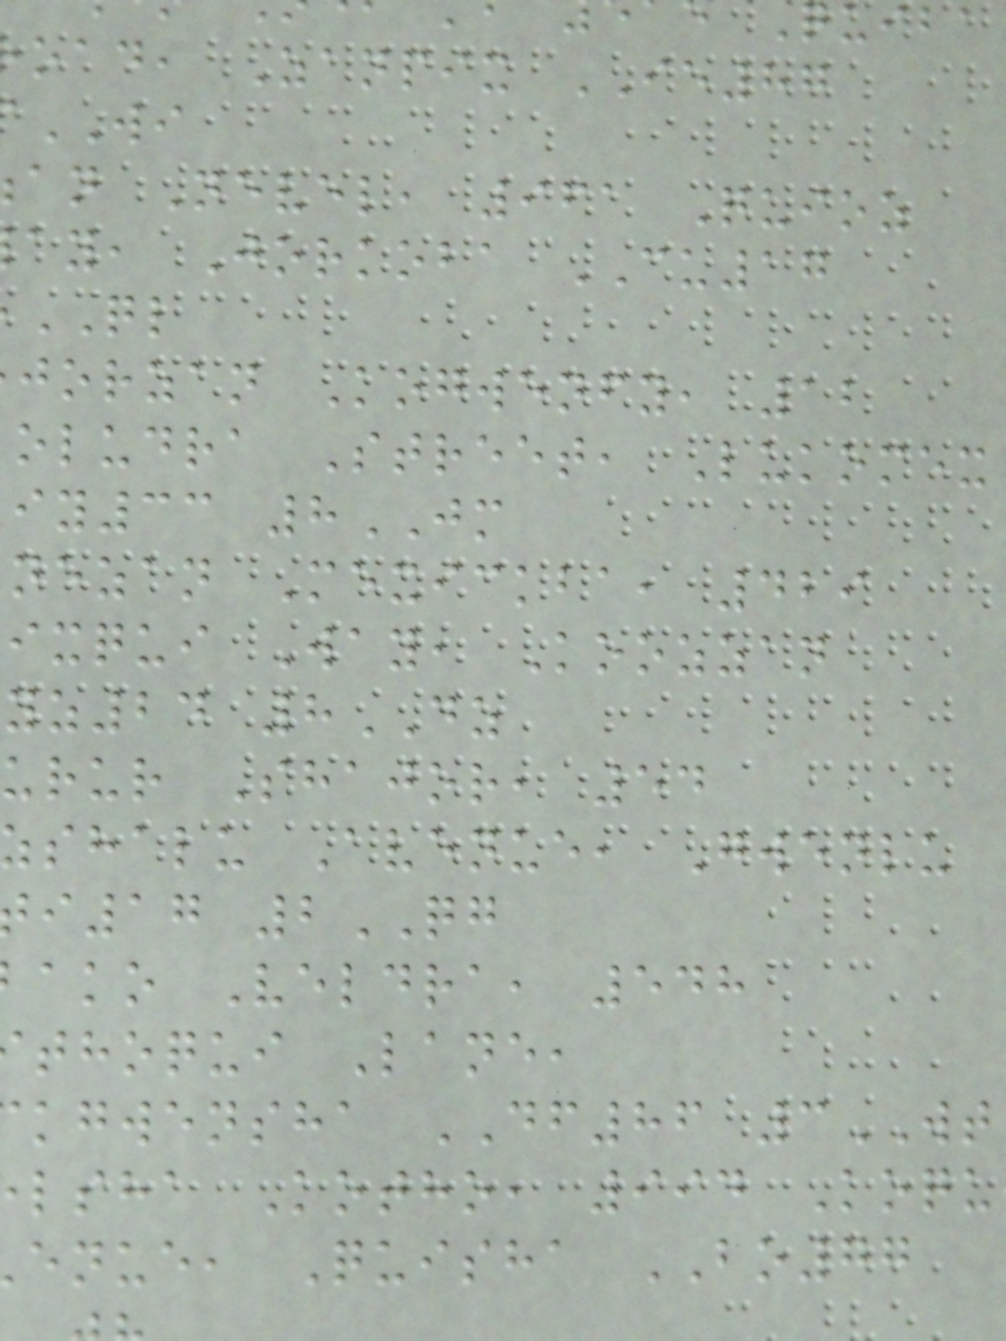oad, Zanpix IE87
WI
an Nevel, 961 Quioz
ay, Jorkoba CU17
QL
jorzan Kogwenfy, 12
oludra Street, Lukomex
iy33 8JM
nezan Mexickba, 429
ixqui Way, Koozzan
yz24 8DZ
urur Shajor, 54
shalu Avenue, Gwenlu
i17 2QG
ako Veldra, 548
thoqui Lane,
kgwensha DF86 3WT
lsha Kotho, 994 Koqu
enue, Quisha BO77
